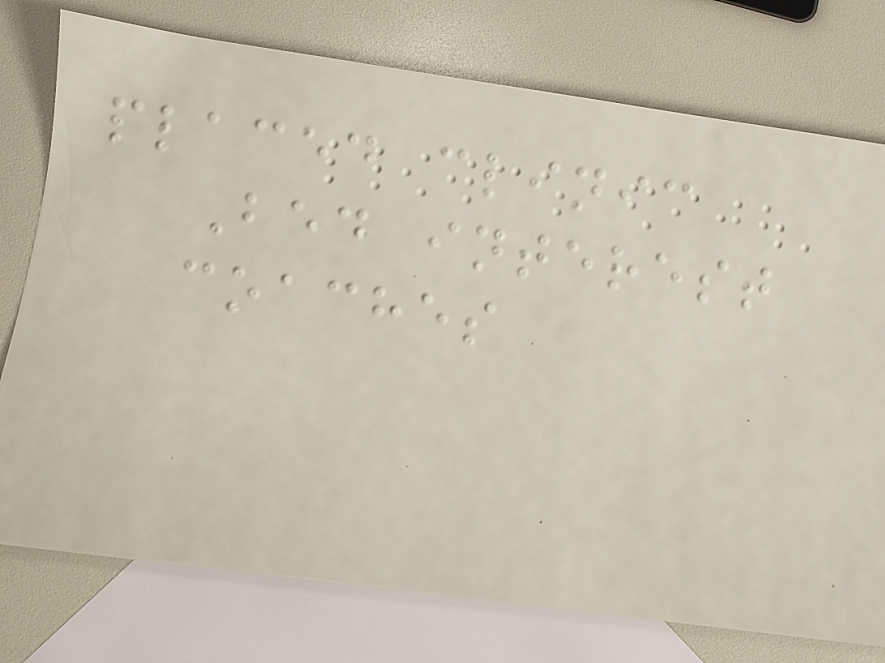placed clinic
Bed interest
coaches
